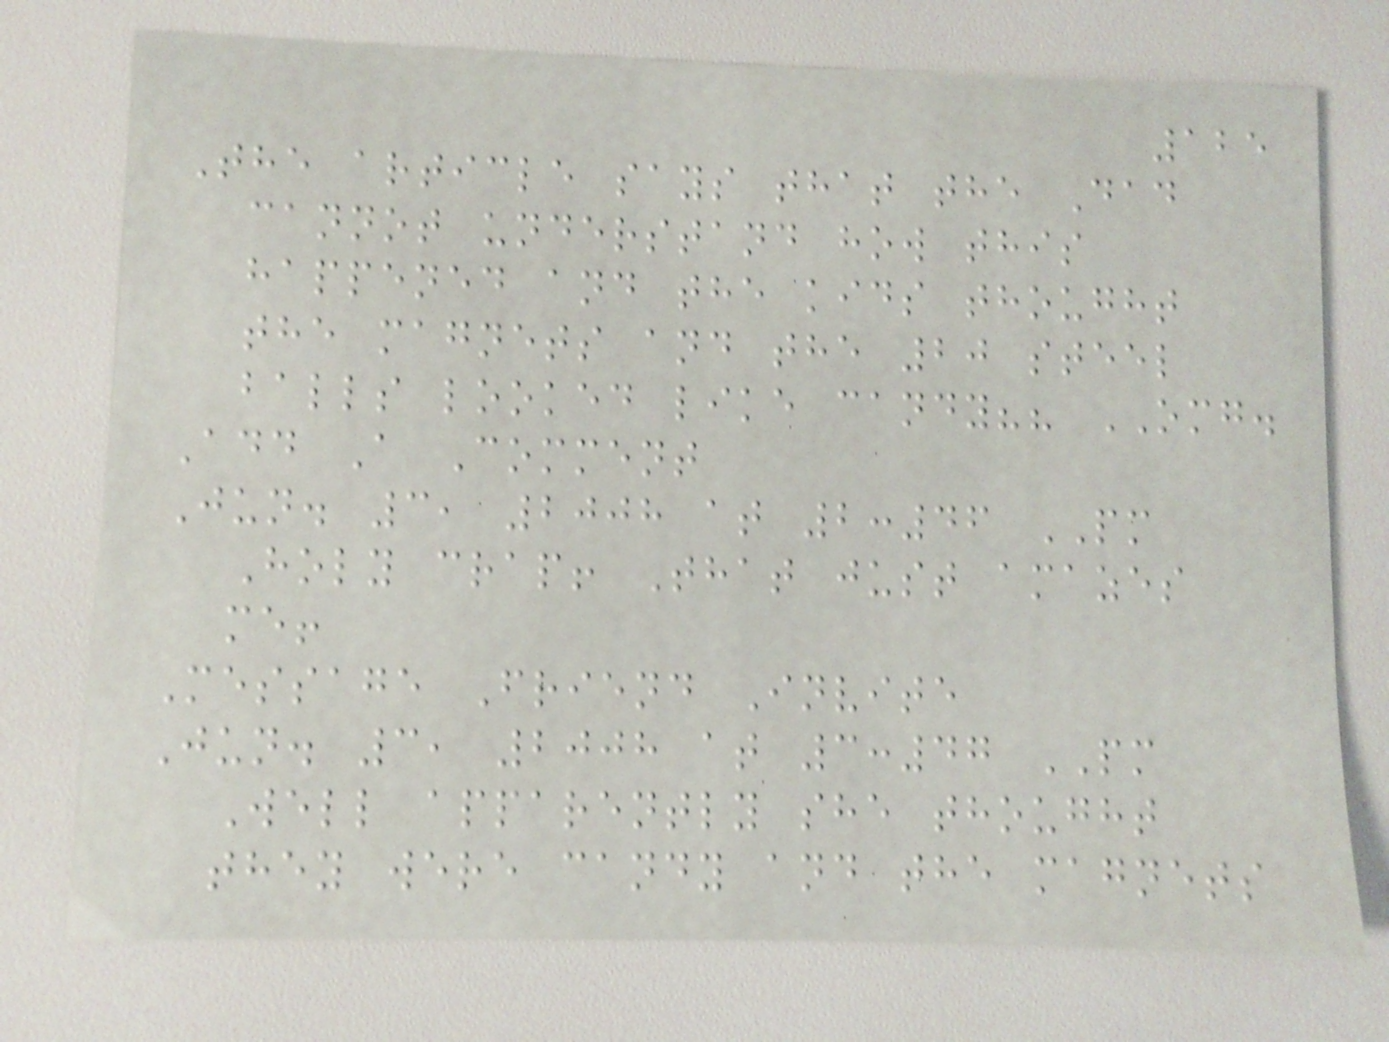125
The article says that the Dad
cannot understand how this
happened and the kids thought
the magnets and the 20 steel
balls looked like candy?? OMG.
Add A Comment
Jun. 3, 2008 at 2:46 PM
Holy crap! That just amazes
me!
Message Friend Invite
Jun. 3, 2008 at 3:47 PM
Well apparently she thought
they were candy and the magnets
